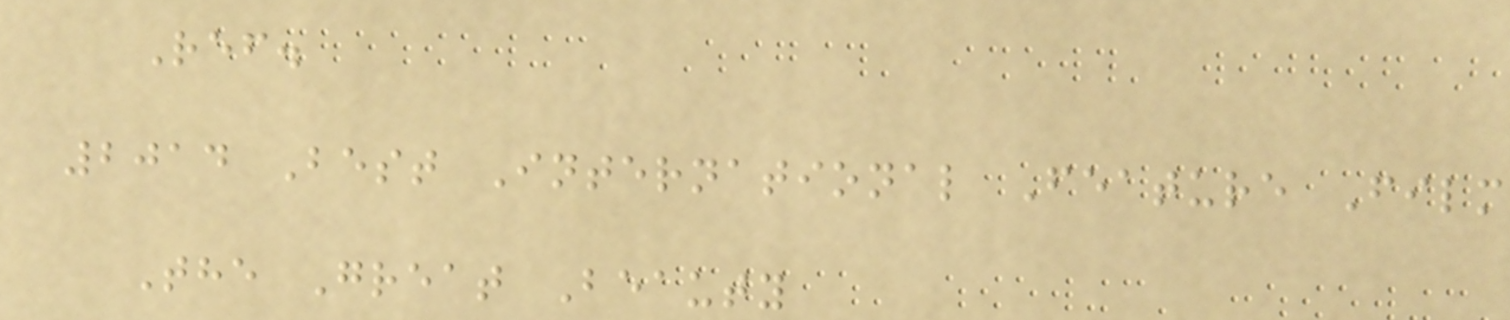Ref.
2014 Best International Feature Film
The Great Beauty
